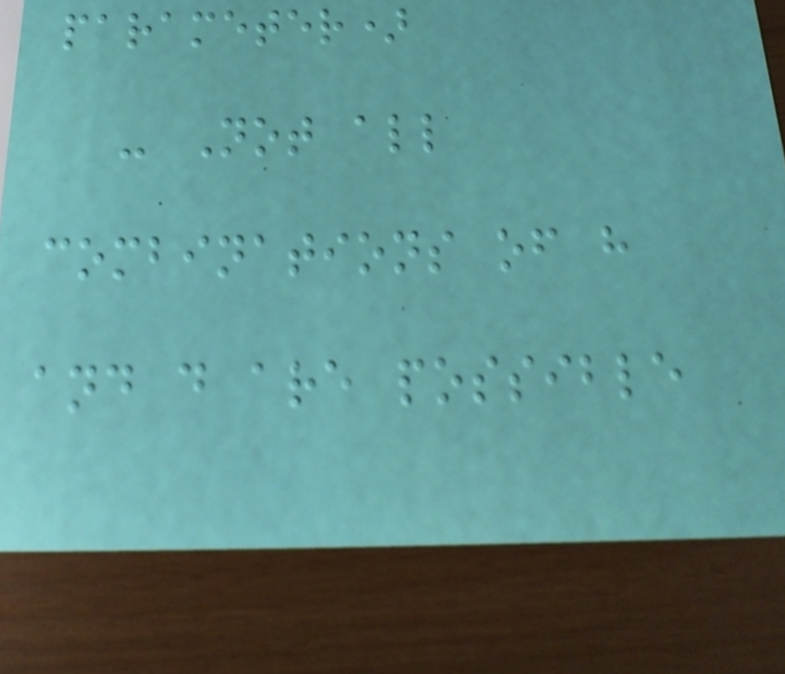parameter)
- Not all
combinations of h
and d are possible
